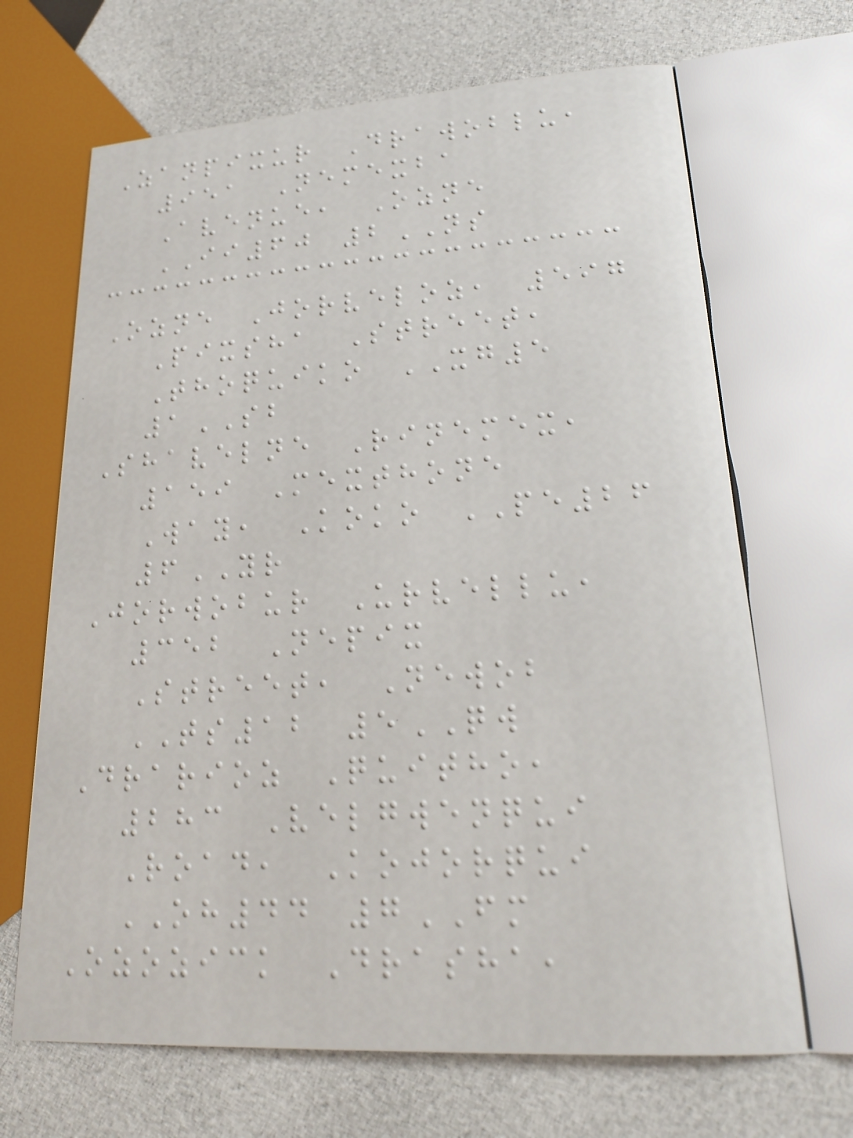Zanpixur Drawoblu,
951 Nemexba
Avenue, Ozne
II60 2NS
Ozne Jorveloz, 597
Pixsha Street,
Thoquiko XG5
1SB
Shavelne Rinemex,
159 Mexthone
Way, Koko PE26
6YR
Jorwobur Urvellu,
352 Nepix
Street, Newob
TS12 5QW
Drarioz Quitho,
283 Velgwenqui
Road, Kojorqui
OH44 7FM
Ozozick Drasha,
